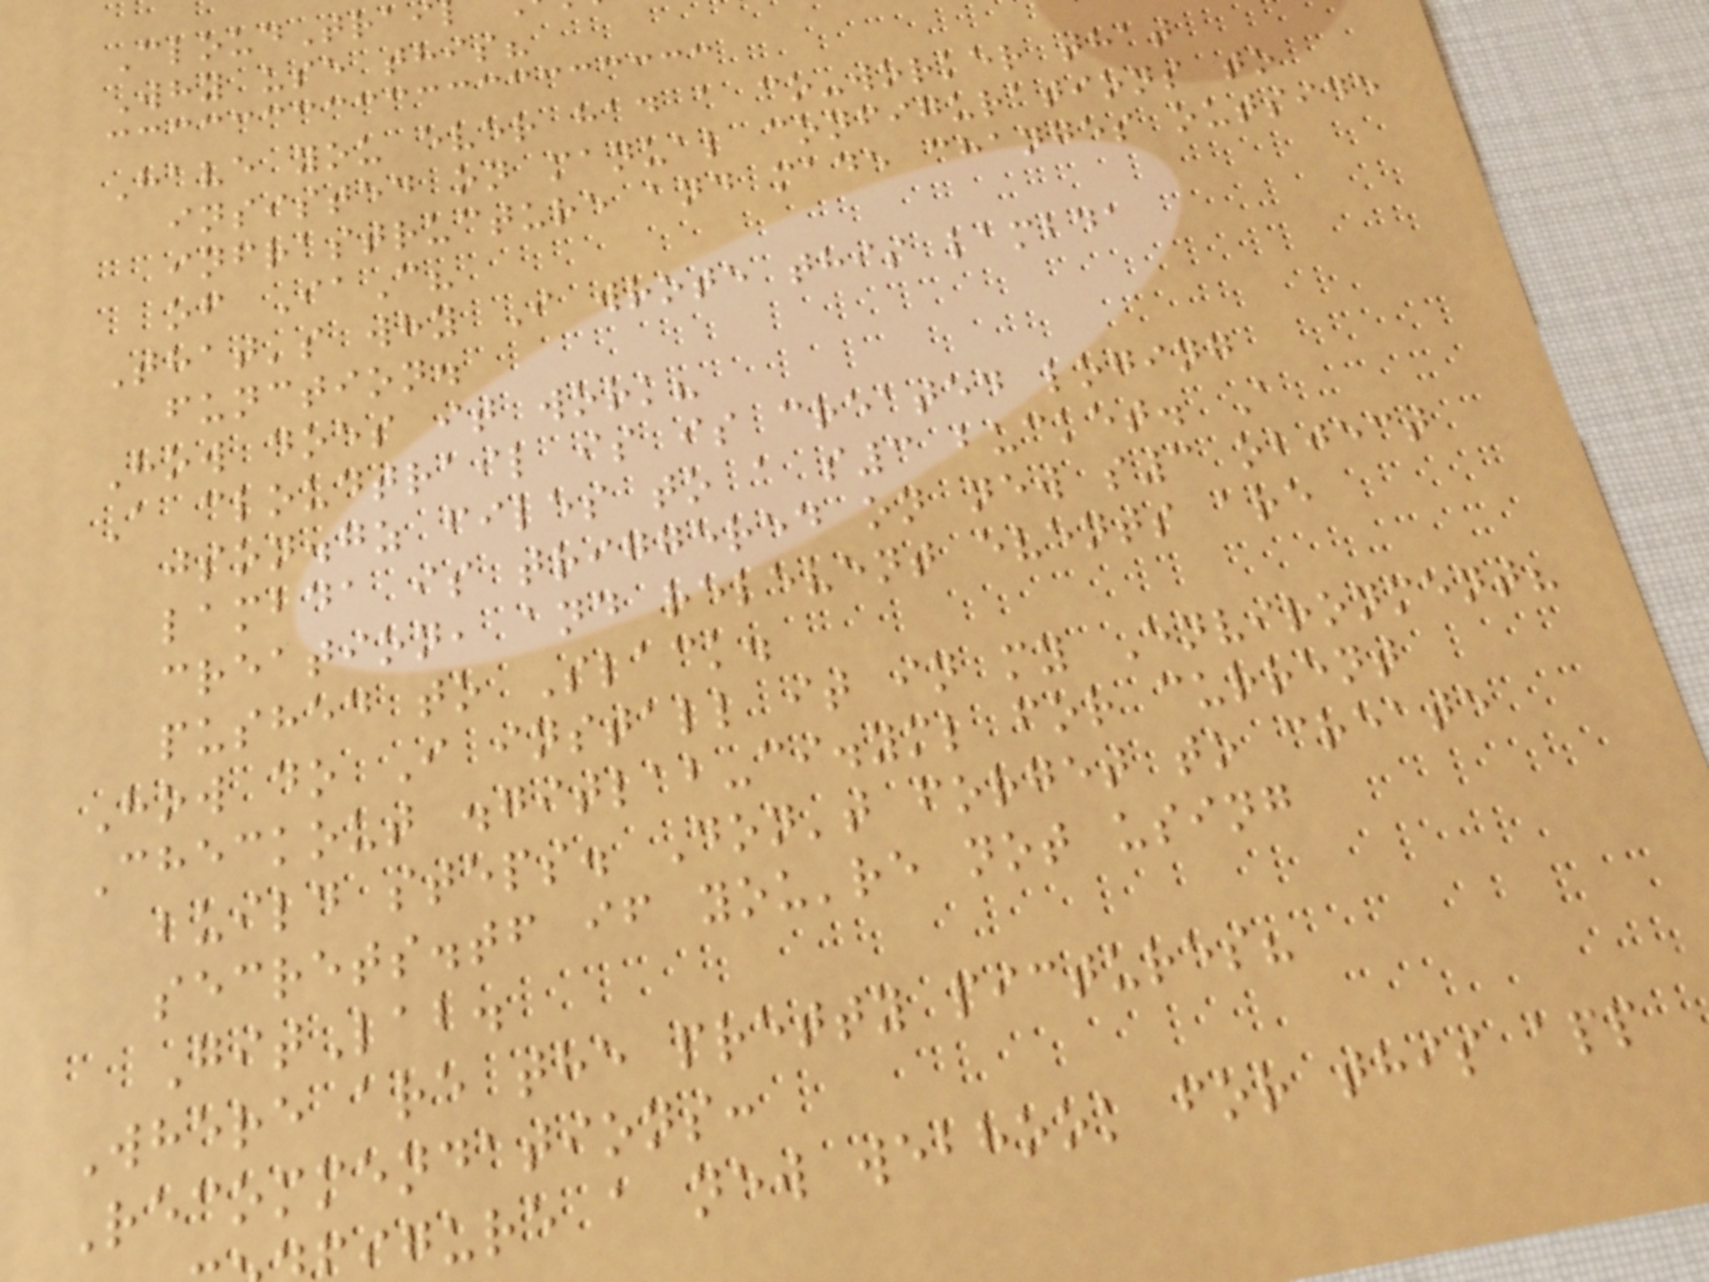CloudTrai
Why use this?
Have you ever had a co-worker that
insisted on manual configurations to
infrastructure and made changes outside
of IaC?
That's why I wrote this lambda
function.
How does it work?
A cloudtrail is is created loging
json.gz files to a s3 bucket. A
lambda is triggered on new s3 object
creation, and relevent events are
pushed to Slack.
How do I install it in my Environment?
Checkout .gitlab-ci.yml for current
build steps. Don't forget to create
secrets.tf if you're not using
GitLab.
Where are the pretty pictures?
Recommendations:
igure a new webhook for this app
